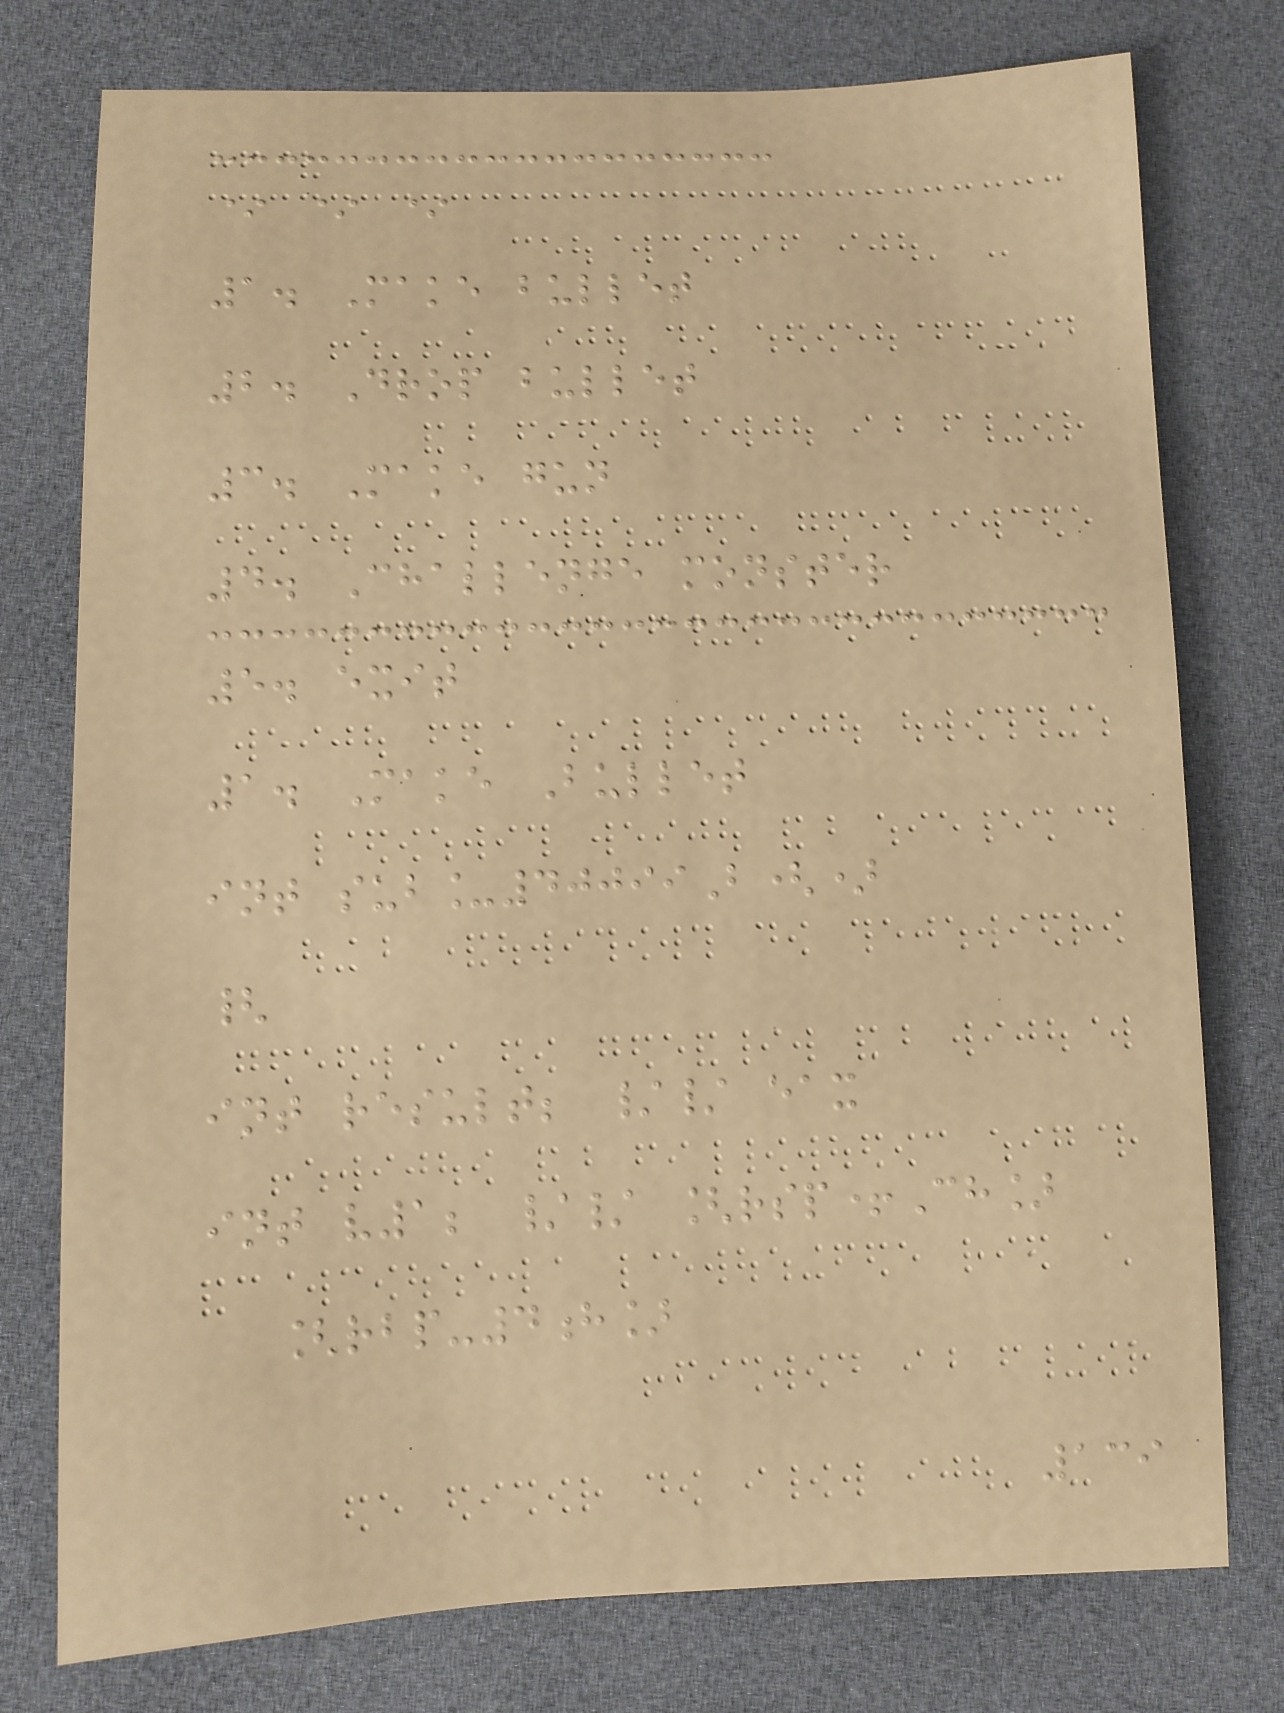* * *
1. Make bullet
2. Drop bullet
3. Make gun
4. Challenge monster
5. exit
1. Make Bullet
int sub_40099B()
{
int result; // eax
int v1; // [rsp+Ch]
[rbp-4h]
139
